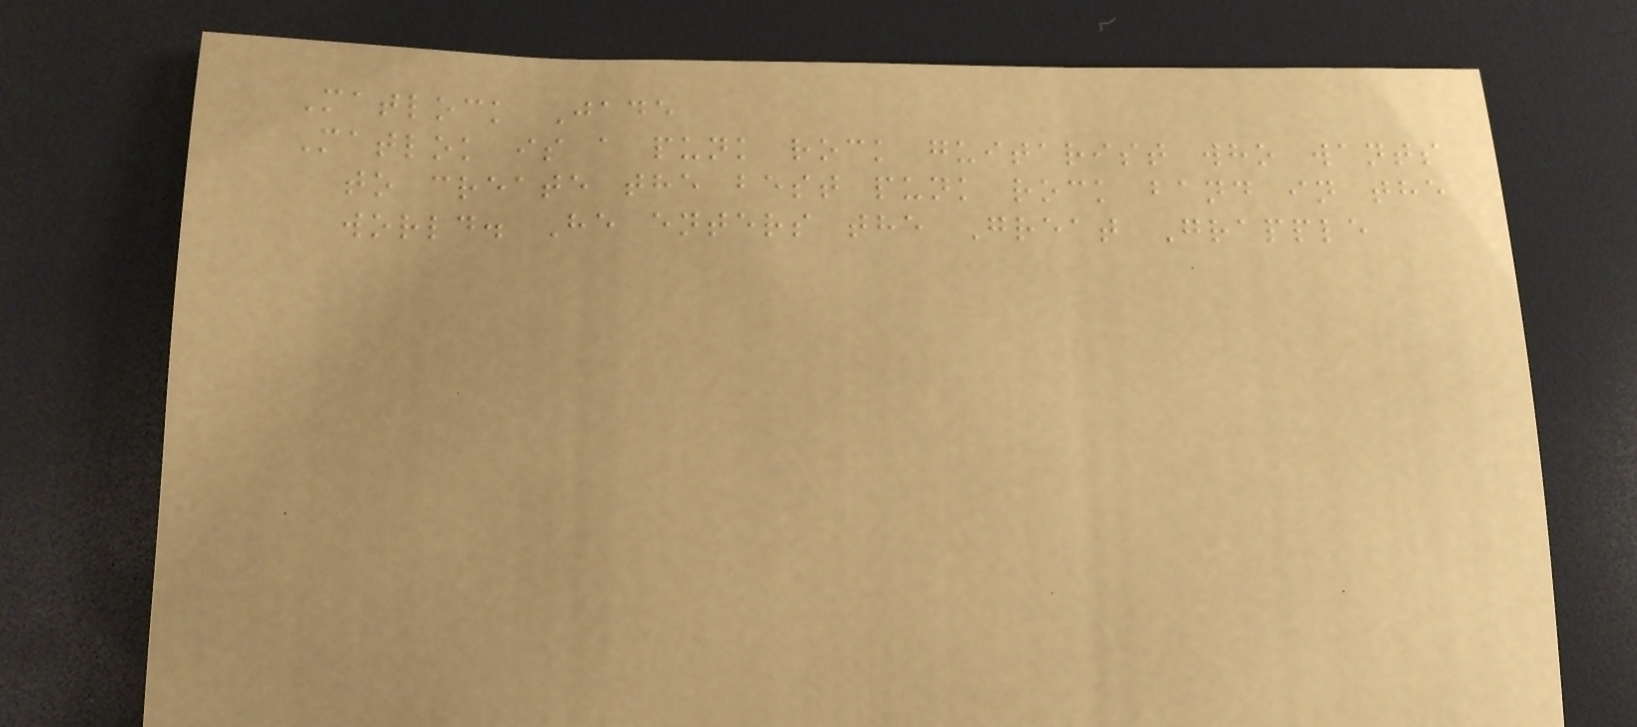Matlock Jade
Matlok is a punk rock guitarist who wants
to create the best punk rock band in the
world. He enters the Great Grapple
